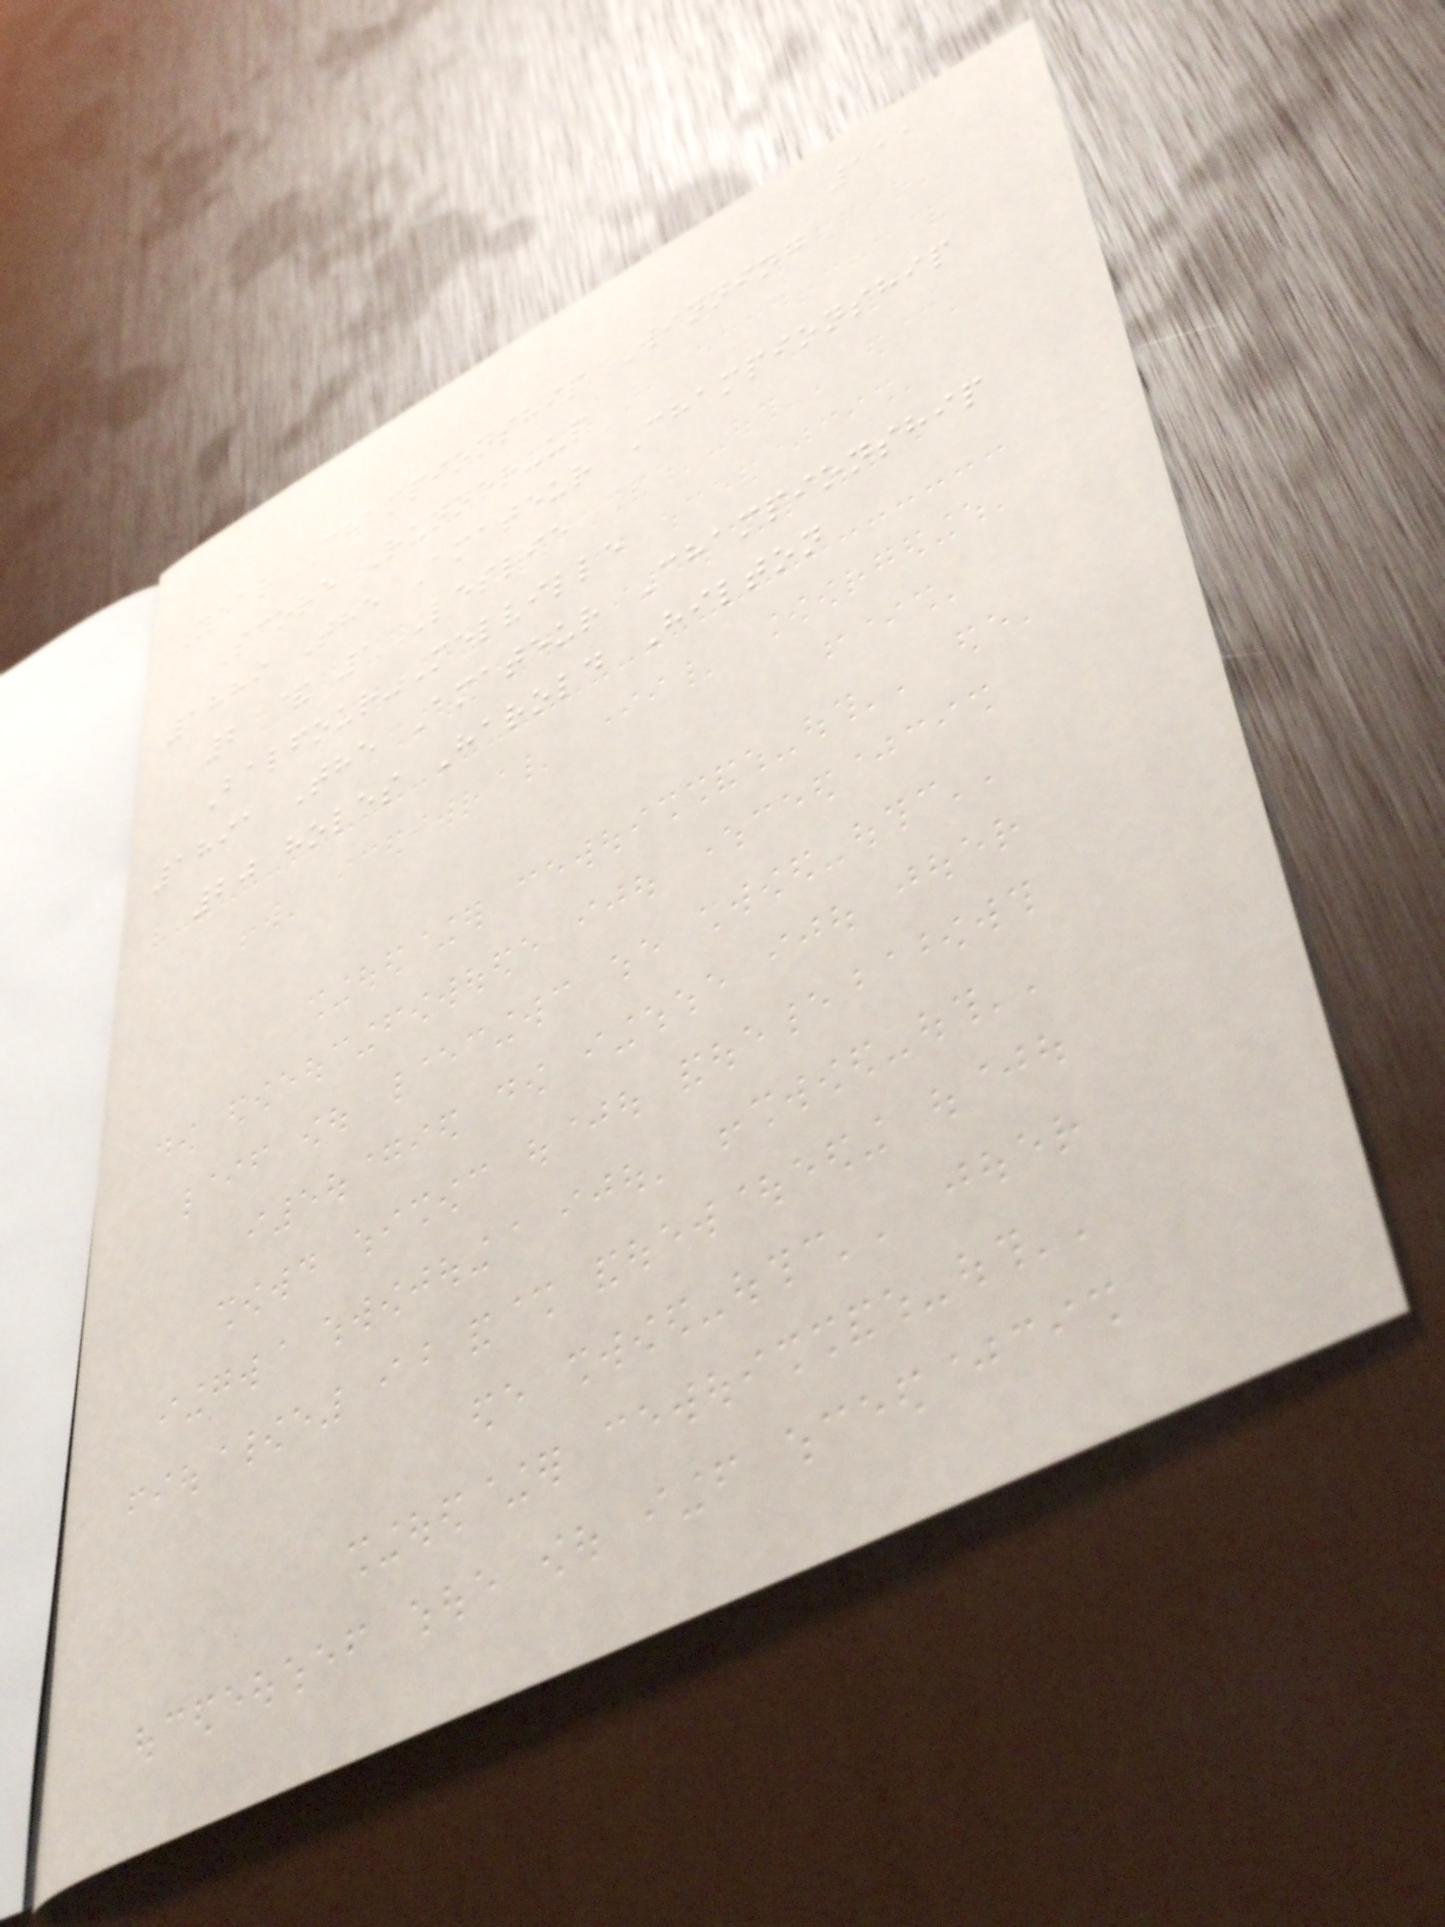111
Year Championship Winning
Score Runner-up
1889 The Amateur Championship
2 & 1 Leslie
Balfour-Melville
1891 The Amateur Championship
20 holes Harold Hilton
